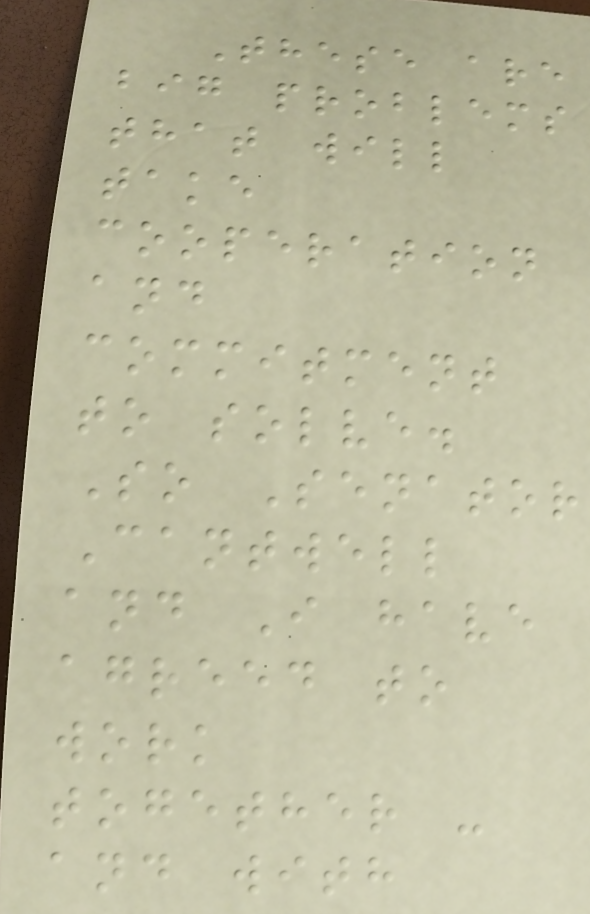These are
big problems
that will
take
cooperation
and
commitment
to solve.
So Senator
Cantwell
and I have
agreed to
work
together -
and with
